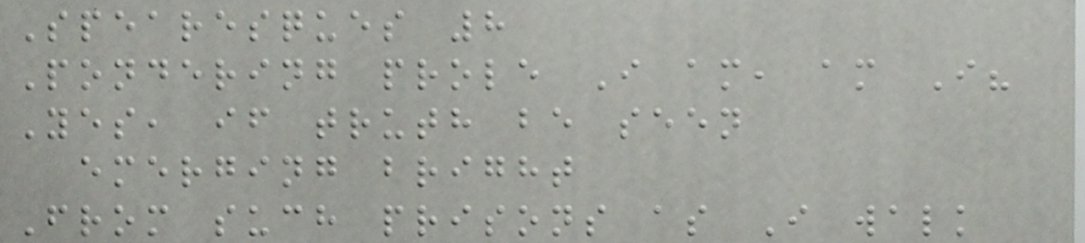Spearesques 8
Pondering prole I am, am I?
Yes, if truth be seen
emerging bright
From such prisons as I walk
